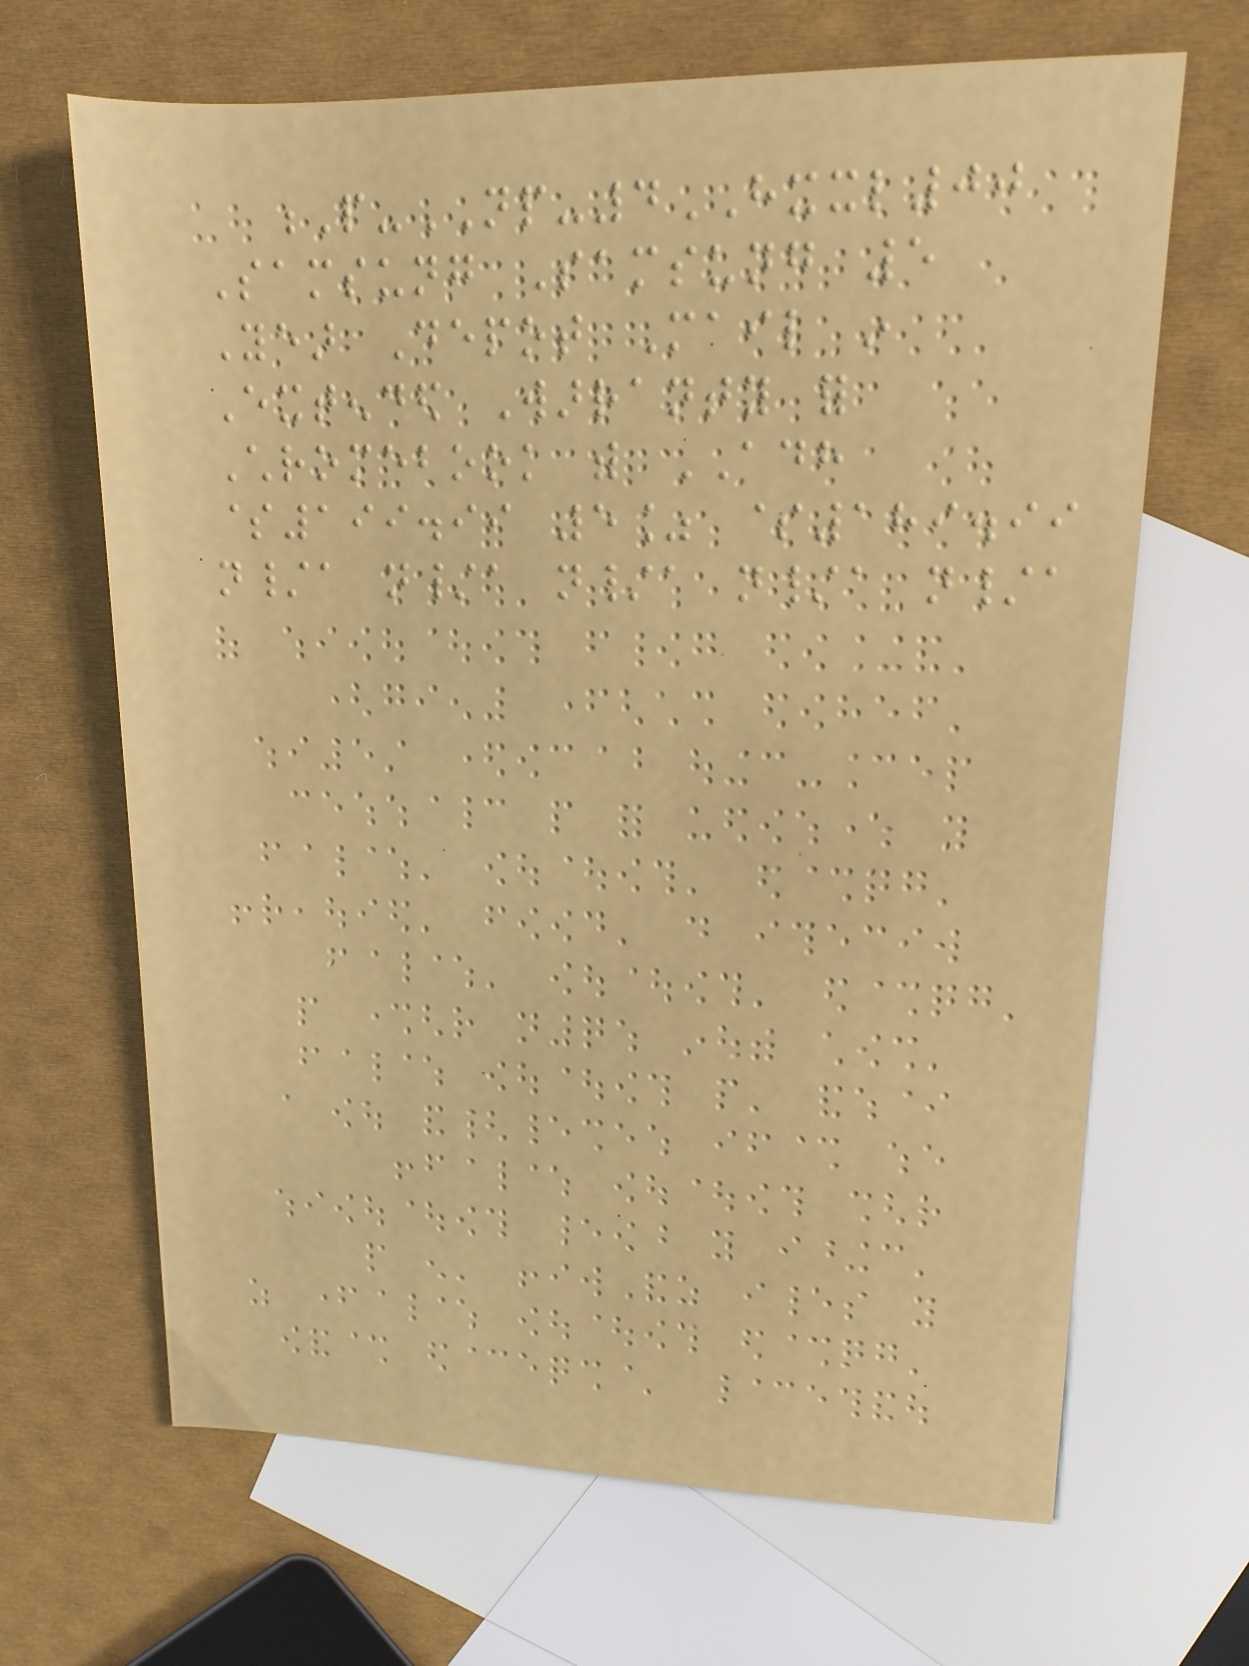P-NP-4HXXL00
Samsung Samsung 5
Year Depot Mail in
Extended Warranty for
Chromebook with ADH
$199.99 5% $189.99
n/a n/a n/a n/a n/a
